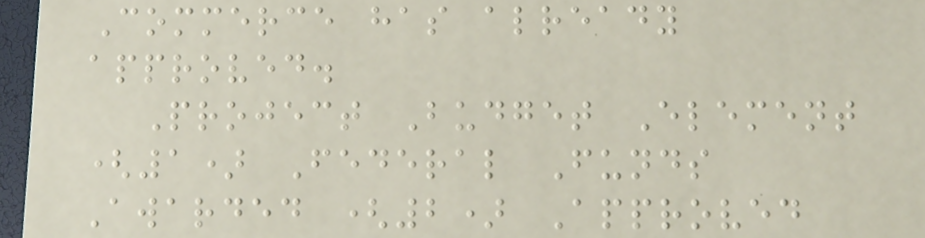Commerce has already
approved.
Project Budget Element
(1) Federal Funds
Awarded (2) Approved
